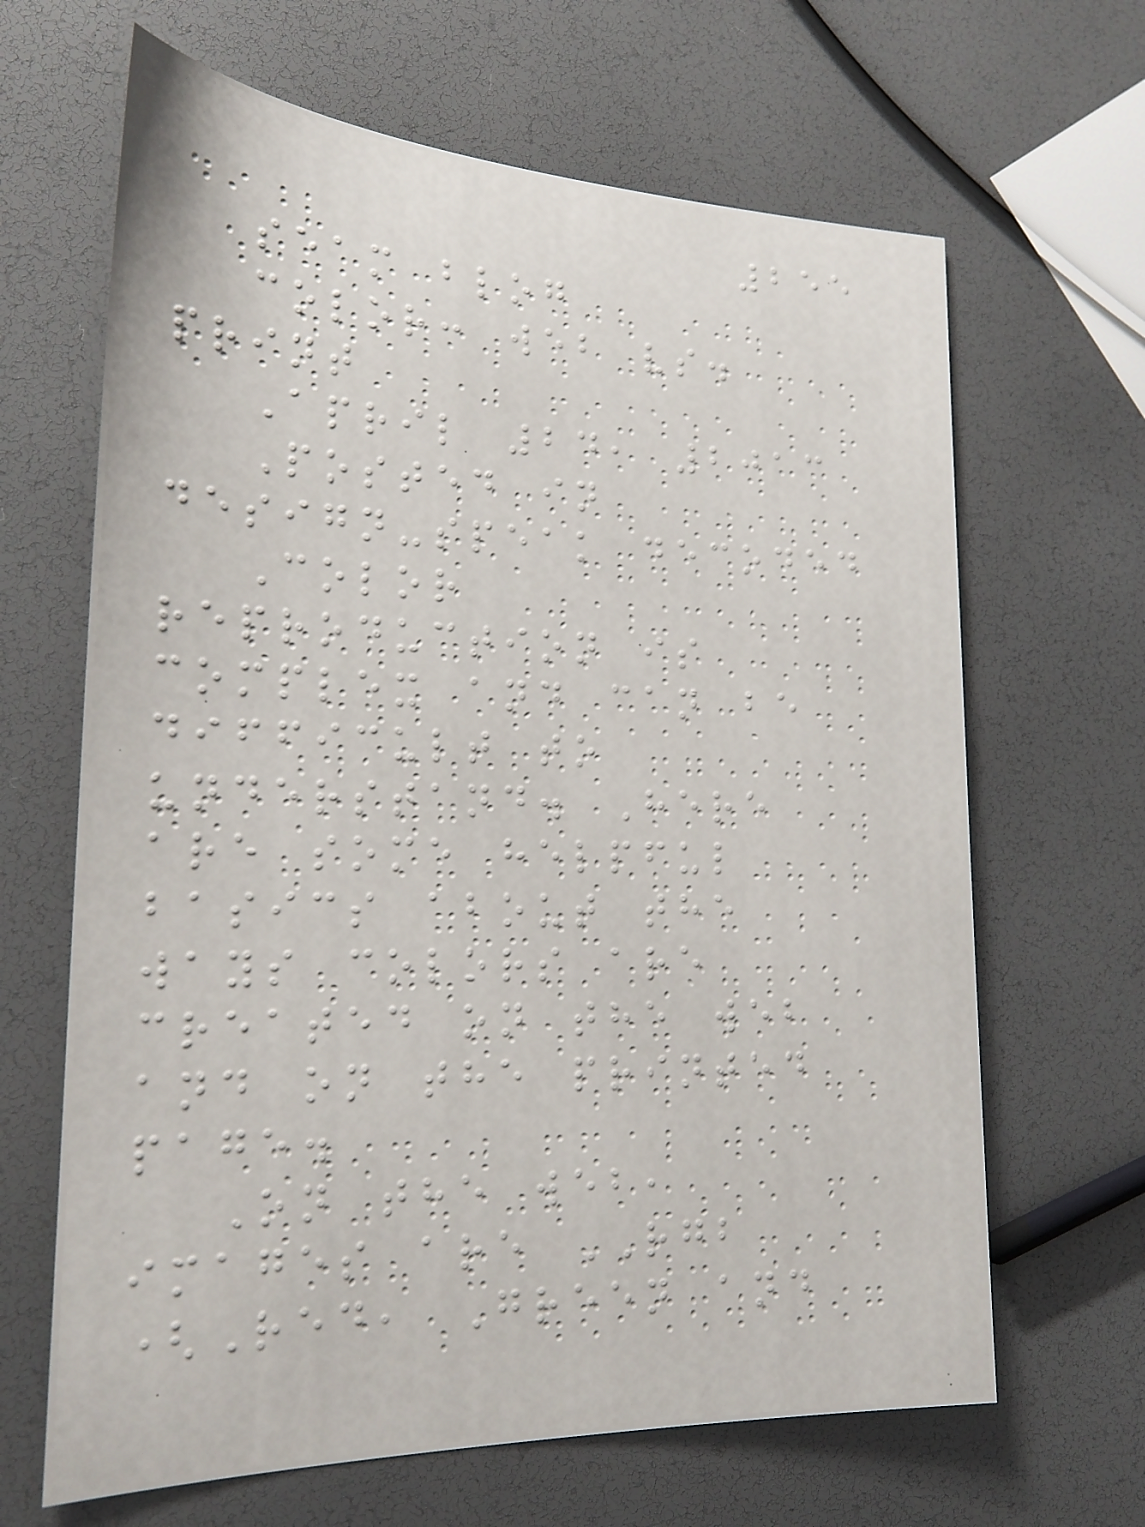255
seam blog
color: web vs.
print
April 24, 2013
Posted in
design-speak decoded
Color
reproduction is
complex and can be
difficult to
understand. Here
are some helpful
basics about the
ways colors are
created on the web
and on the printed
page.
On the web,
images are RGB
(Red, Green and
